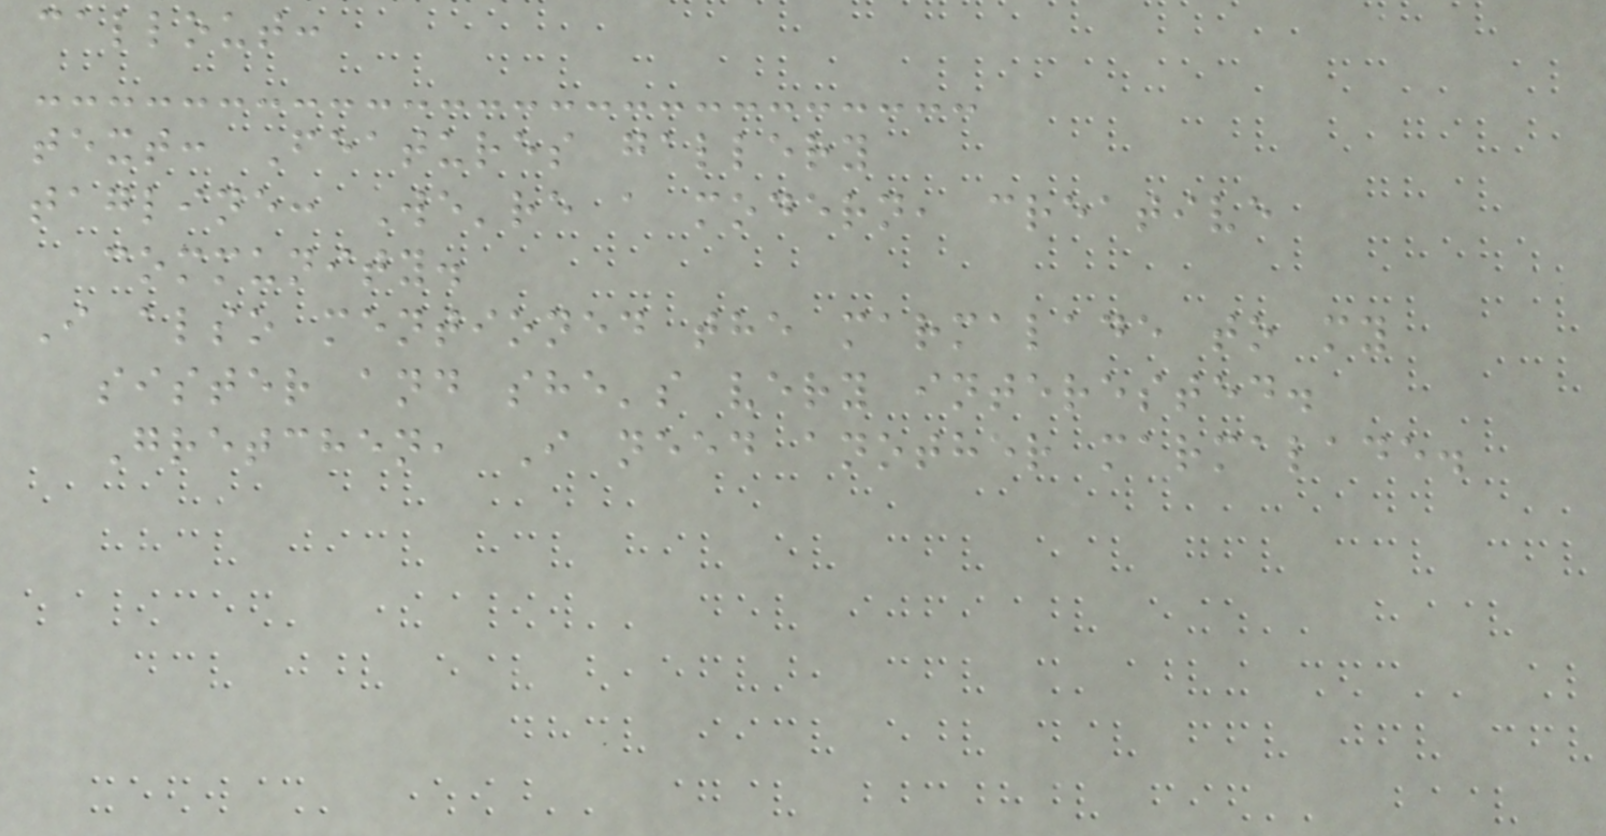callout:
text: Features gallery
tagline: We're a modern, creative
community.
I also mentioned the marmalade to my
sister and she's very interested.
Gretchen, I need another marmalade.
